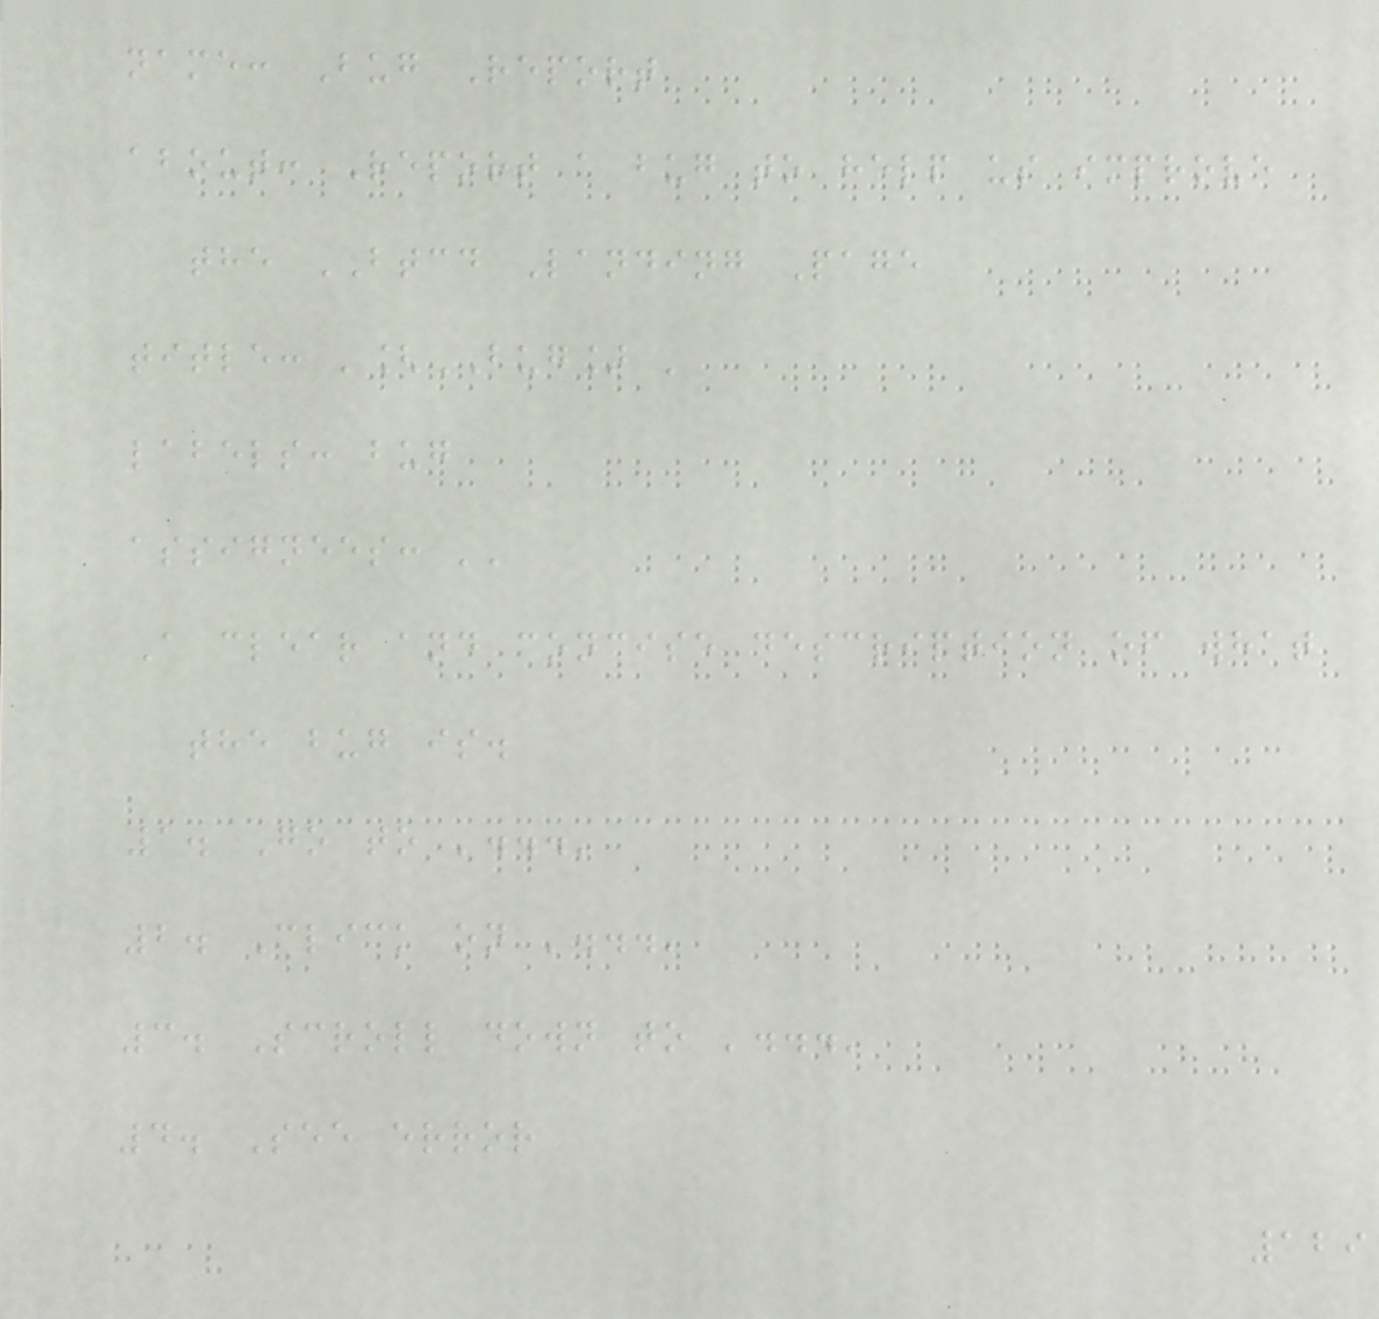name: Bug Report
about: Report a bug to help us improve
the BTCD Landing Page
title: '[BUG] '
labels: bug
assignees: ''
A clear and concise description of what
the bug is.
1. Go to '...'
2. Click on '...'
3. Scroll down to '...'
4. See error
129
